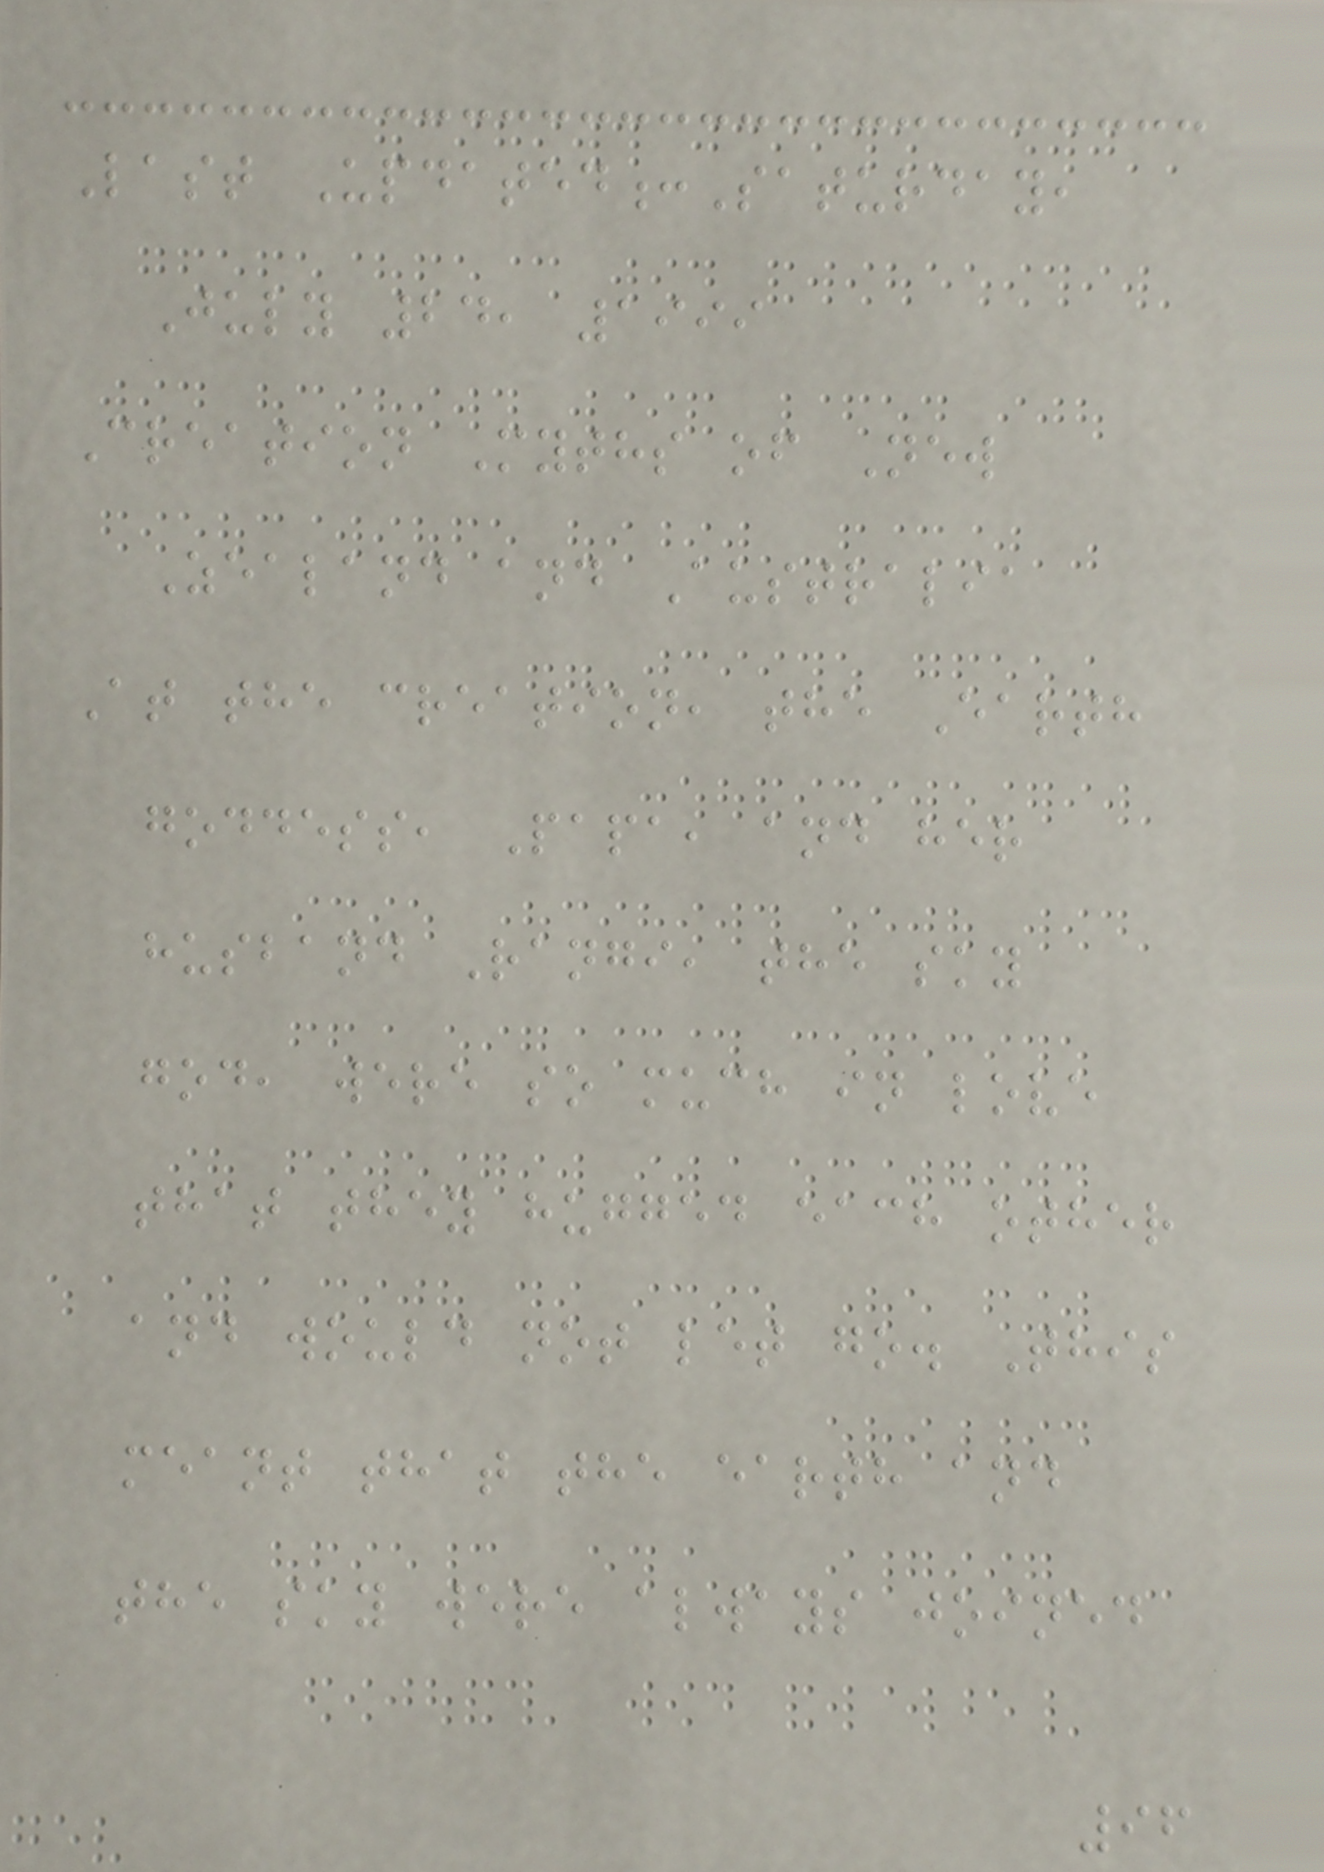Last Updated:Saturday,
July 24, 1999
Creation Myths of New
Zealand and Australia
At the creation, the Earth
goddess, Papa, and her
husband Rangi, the sky
god, were so much in love
that they hugged each other
and would not let go. This
meant that the earth and
the sky were always joined
96
